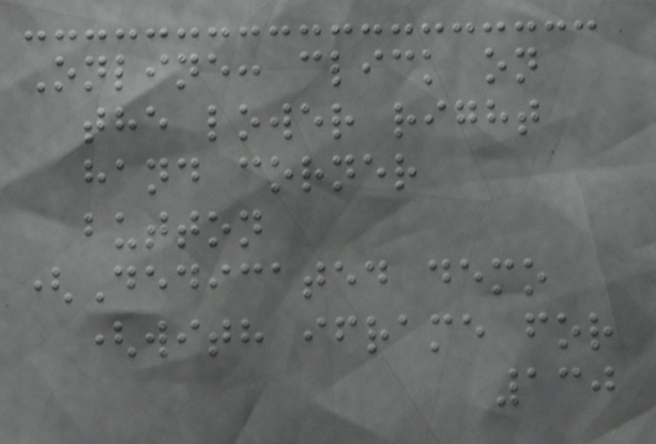Online: click on
the lower right
hand corner
button
(Dedicated demo
(with iframe for
130
